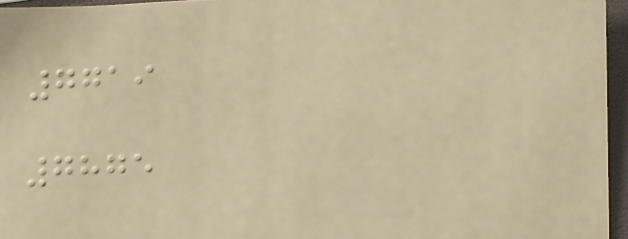7719
7875
